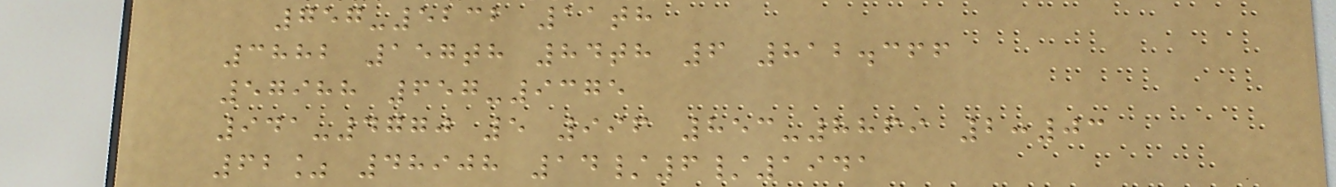757-5232 11th
3882 157th 84th 6 812.366
57988 657-9375
941-4770 5 996 853-8869 2:03
62% 48908 14/6/1941
